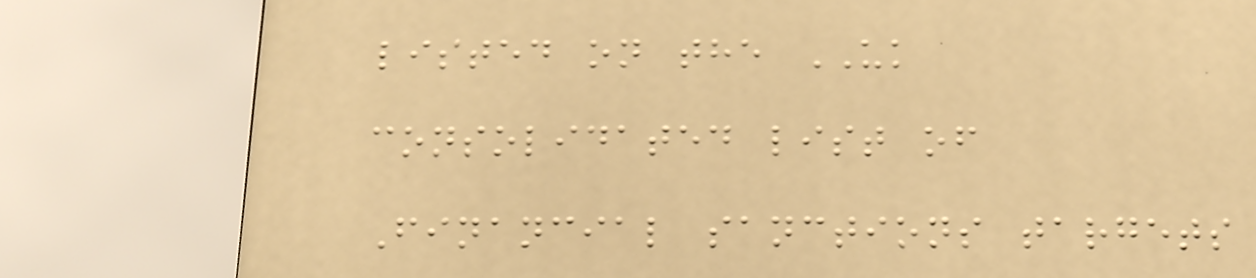listed on the UK
consolidated list of
Financial sanctions targets
